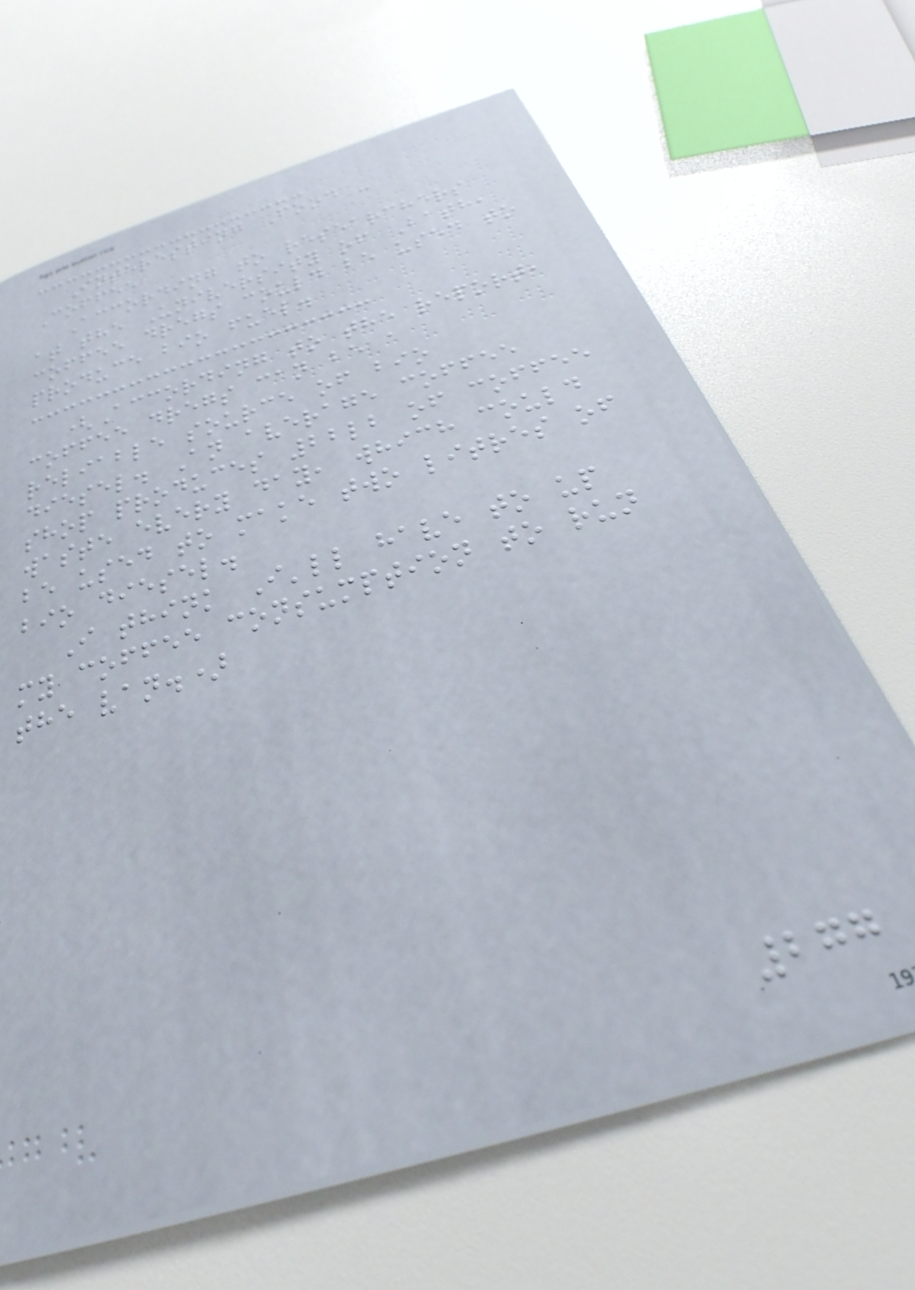Interesting Food -
Coffee
According to researchers
at the University of Bath,
coffee dregs could be used to
produce bio fuel.
(According to the report,
coffee dregs can be a
reliable source of bio
diesel. An average coffee
shop produces 22lb of coffee
waste every day, which could
be used to make two litres of
bio diesel.
I think I'll have to up
my coffee consumption to run
the van.)
277
